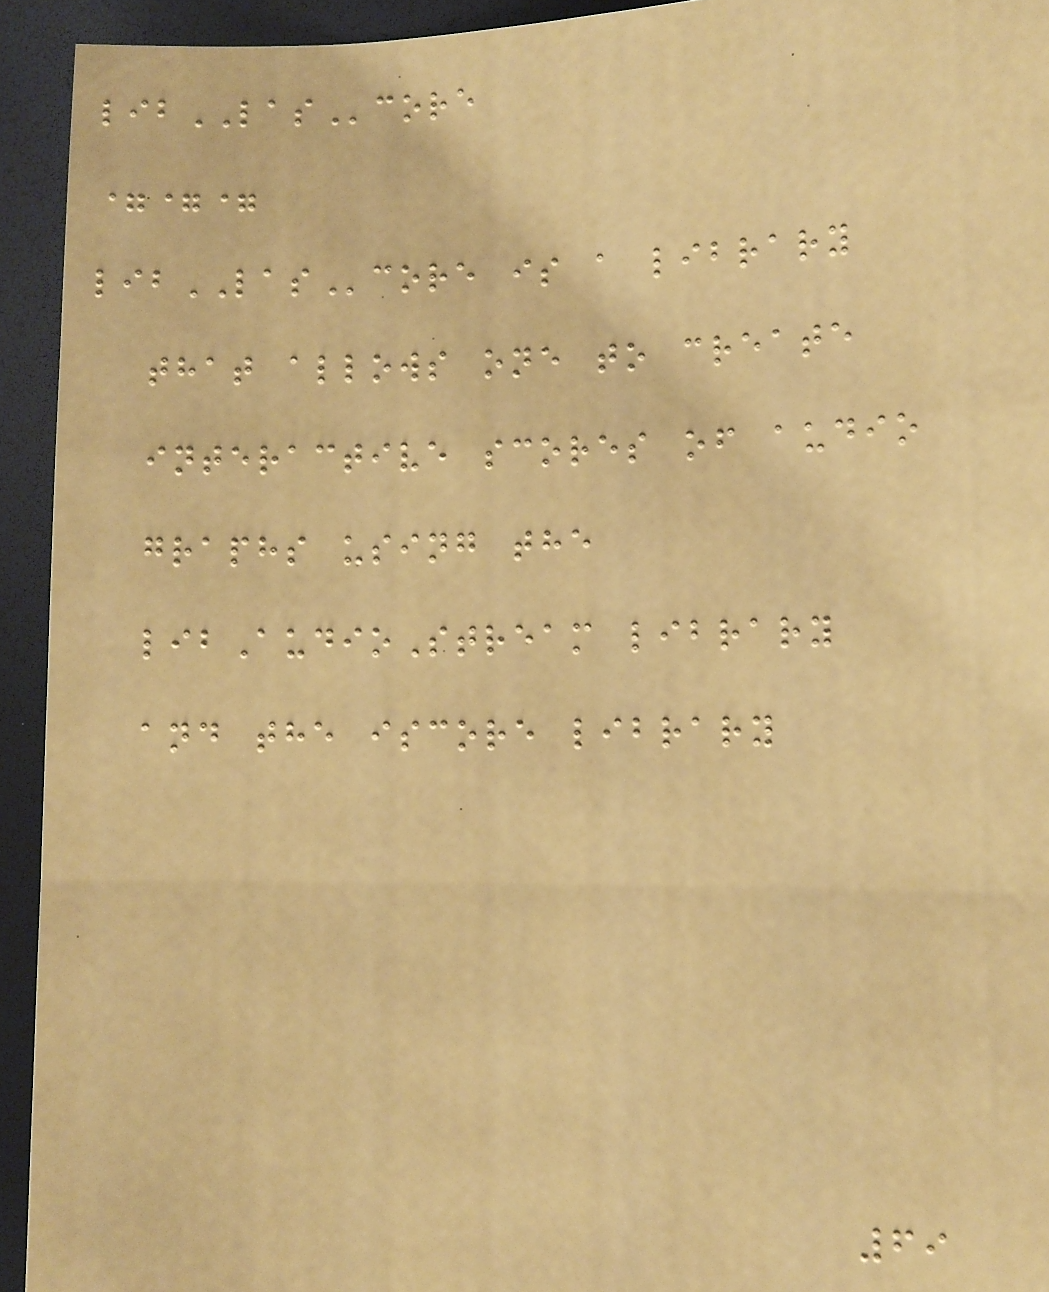libLAScore
===
libLAScore is a library
that allows one to create
interactive scores of audio
graphs using the
libAudioStream library
and the iscore library
69
